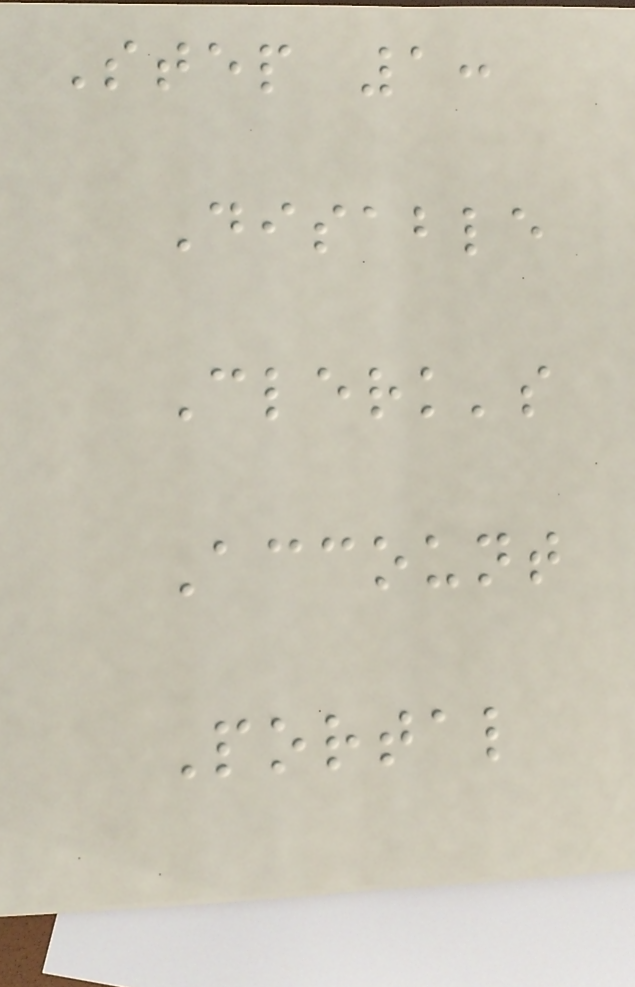Step 1:
Disable
Clerk's
Account
Portal
